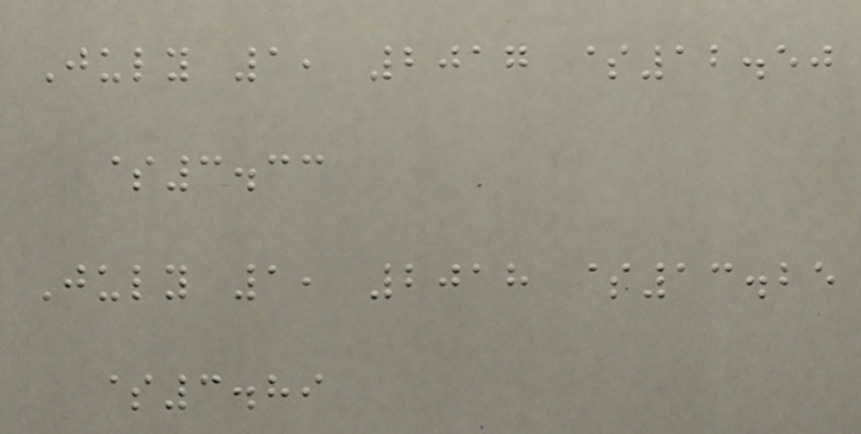July 1, 2017 $12.50
$3.33
July 1, 2018 $13.25
$3.89
